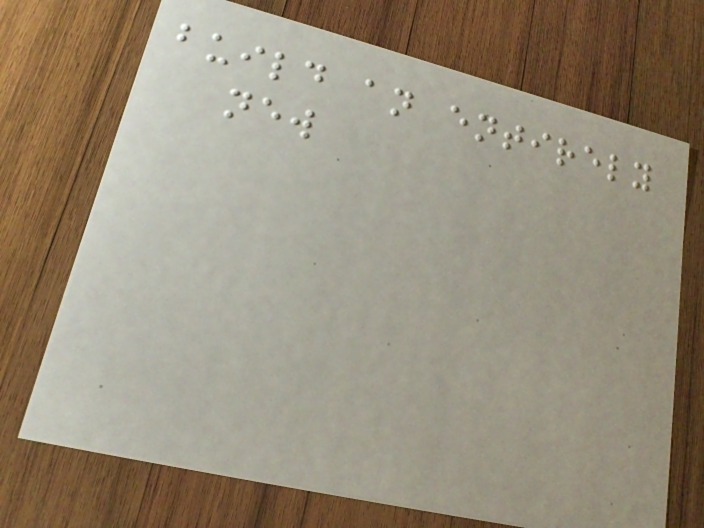build an entirely
new
